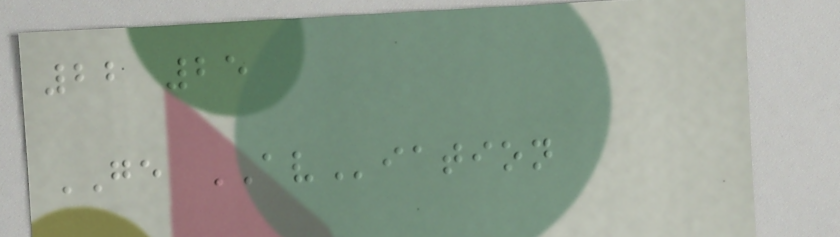22 25
GE AViation
